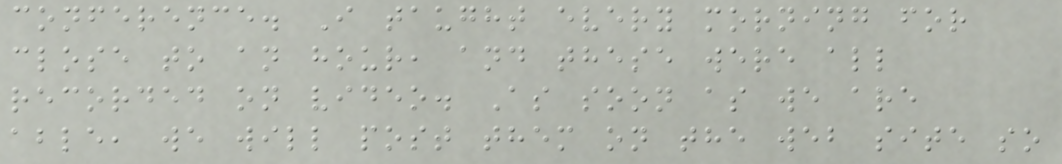conference. I taught every morning for
close to an hour, and these were all
recorded on video. As soon as we are
able, we will post them on the web site so
